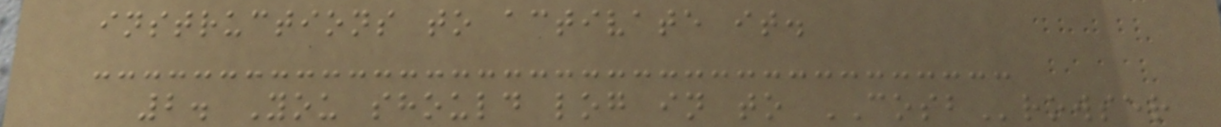instructions to activate it.
2. You should log in to COSBrowser
